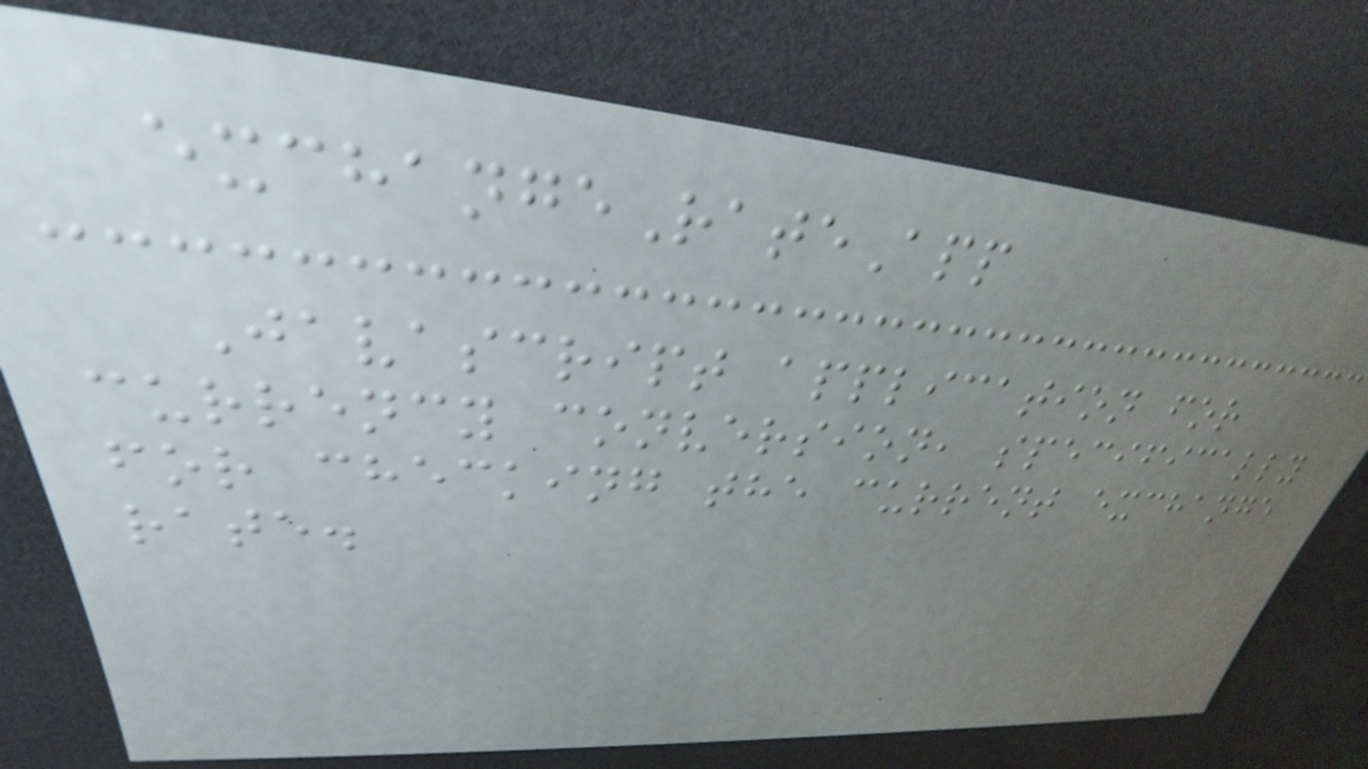exchangeRateApp
Javascript application for
currency conversion, specifically
for checking the current exchange
rate.
